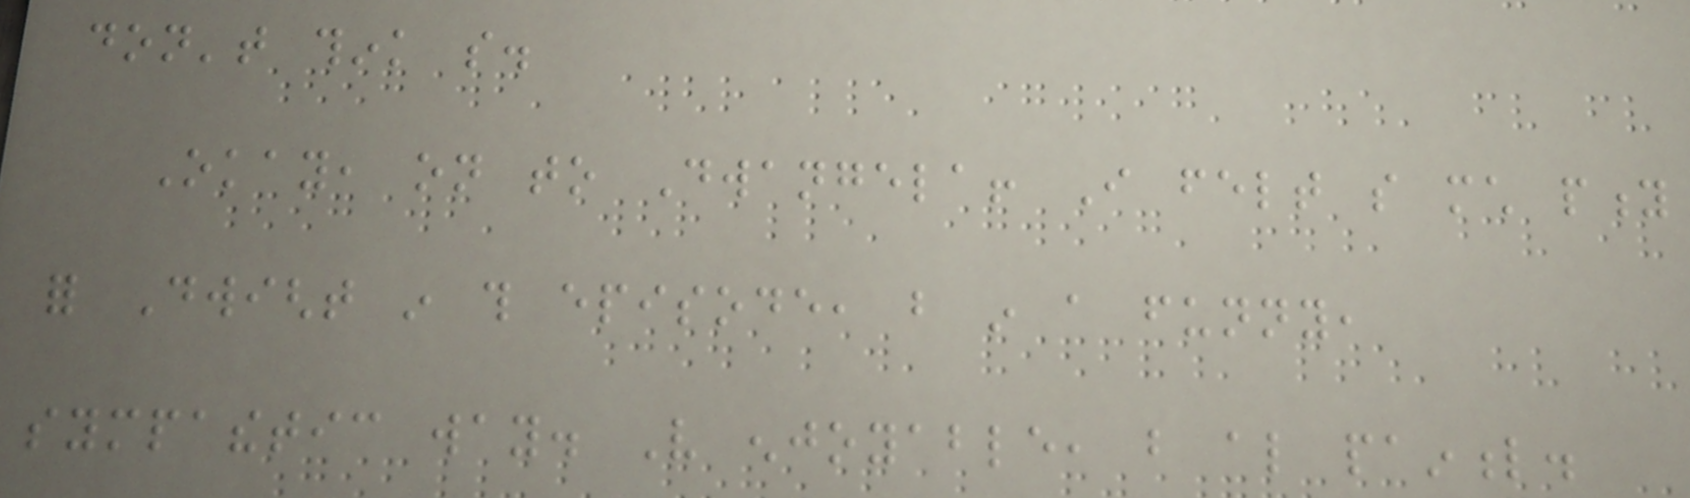don't think so.
Okay, on to Dwangela! I felt so much pity
for Dwight in this episode, but in a funny,
sympathetic way. Very enjoyable, but also painful.
